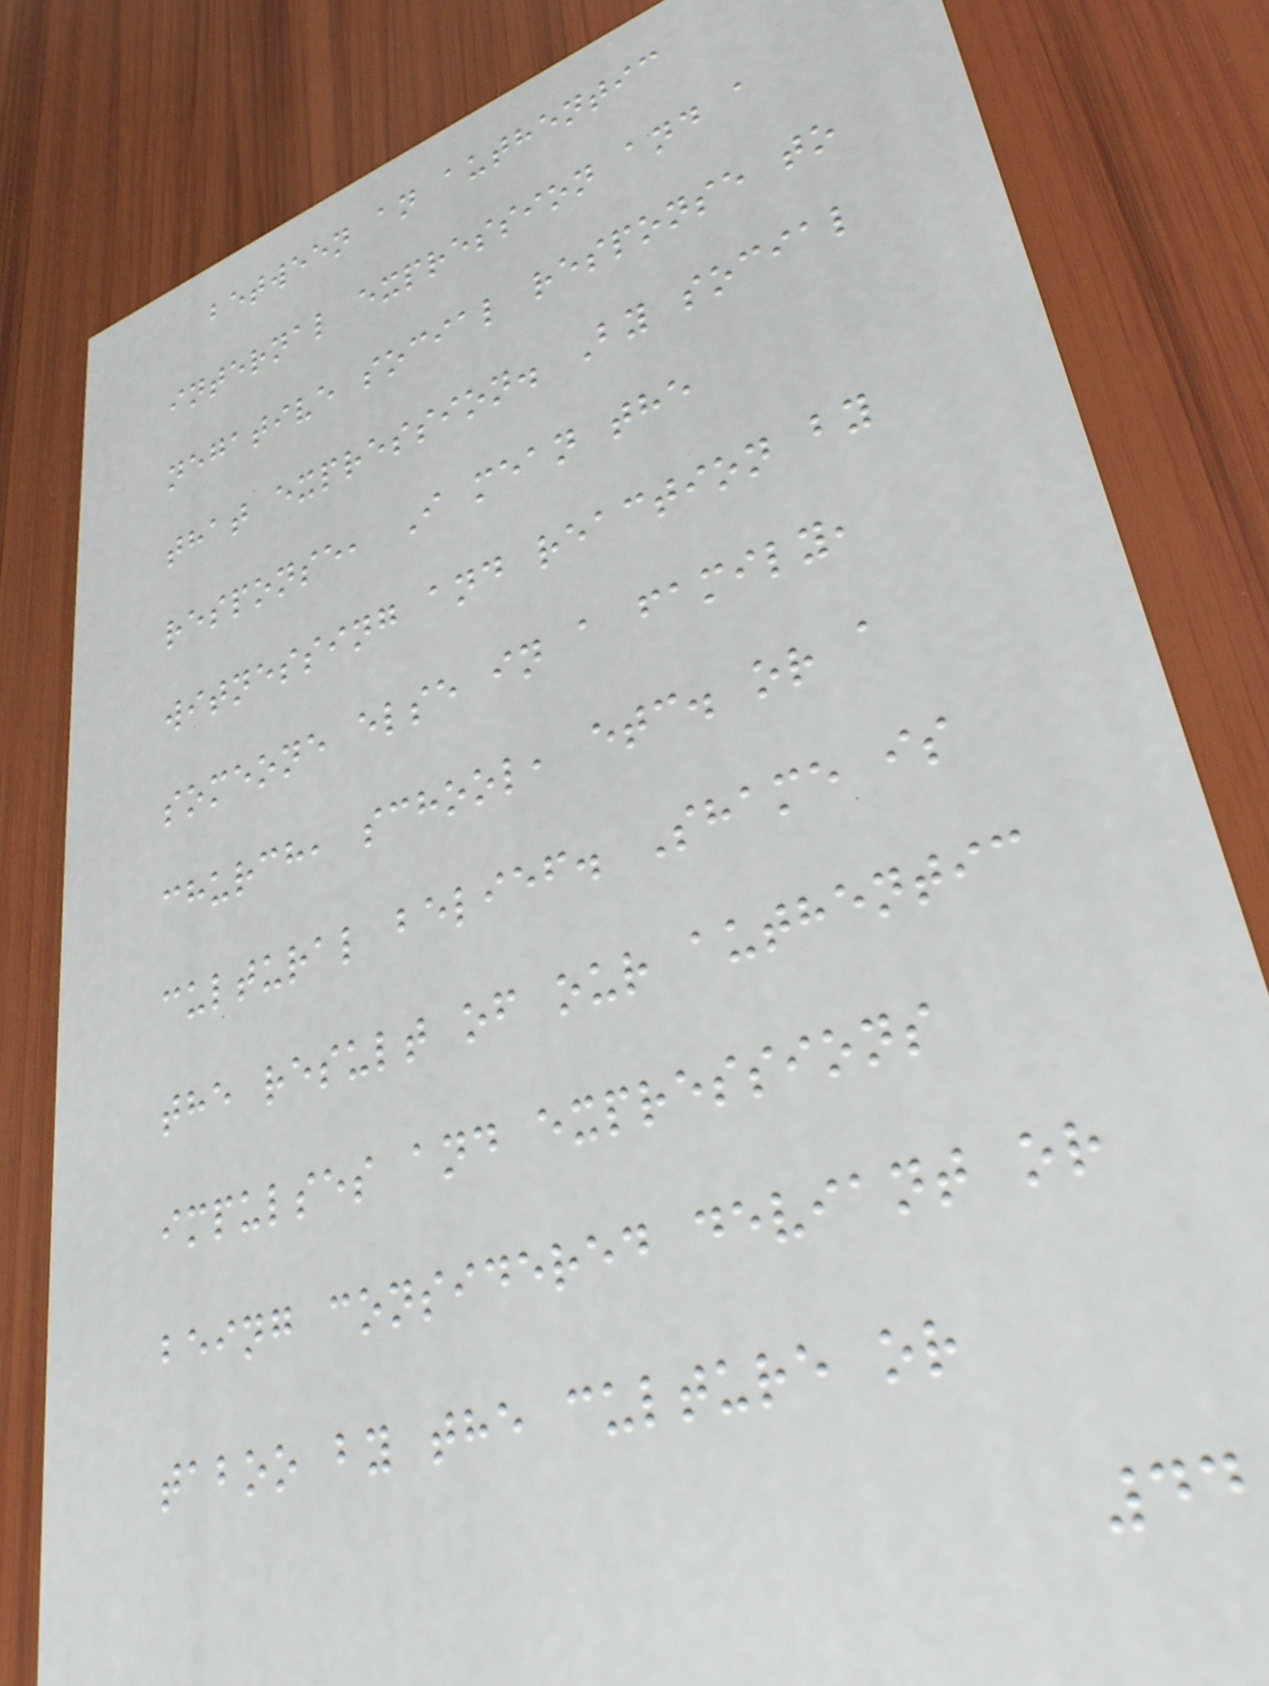between an authentic
internal expression and a
negative social response to
that expression. By social
response, I mean the
witnessing and reaction by
someone else in a family,
church, school, etc. or a
cultural belief. Shame is
the result of our authentic
impulses and expressions
being considered deviant or
taboo by the culture or
44
